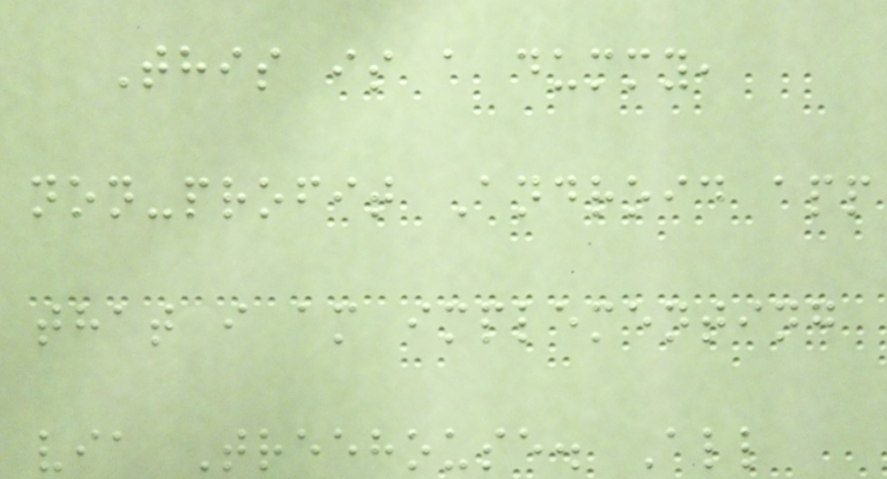This is a dummy,
non-profit Android app
that i am implementing
via Treehouse. All
